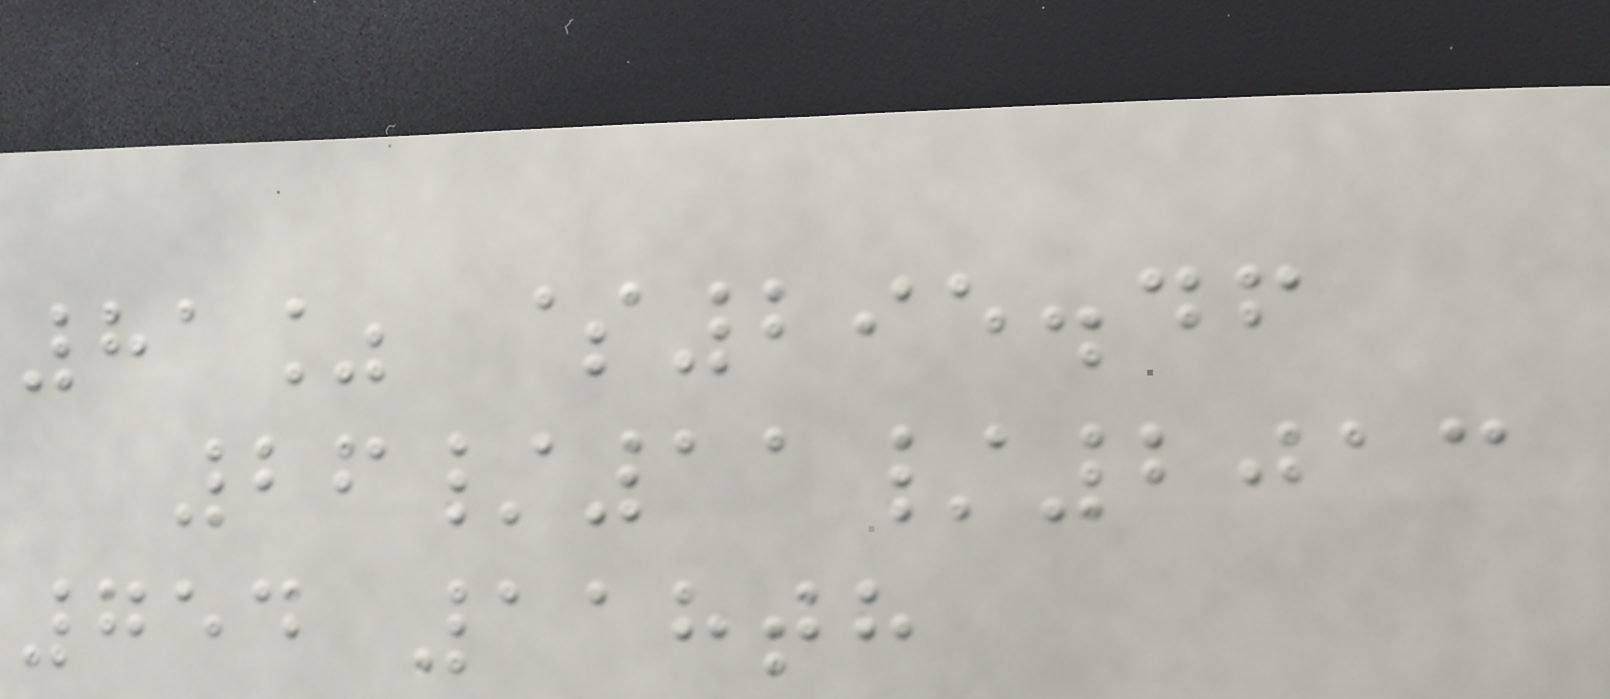81% $295.46
26/11/2013
754 118th
